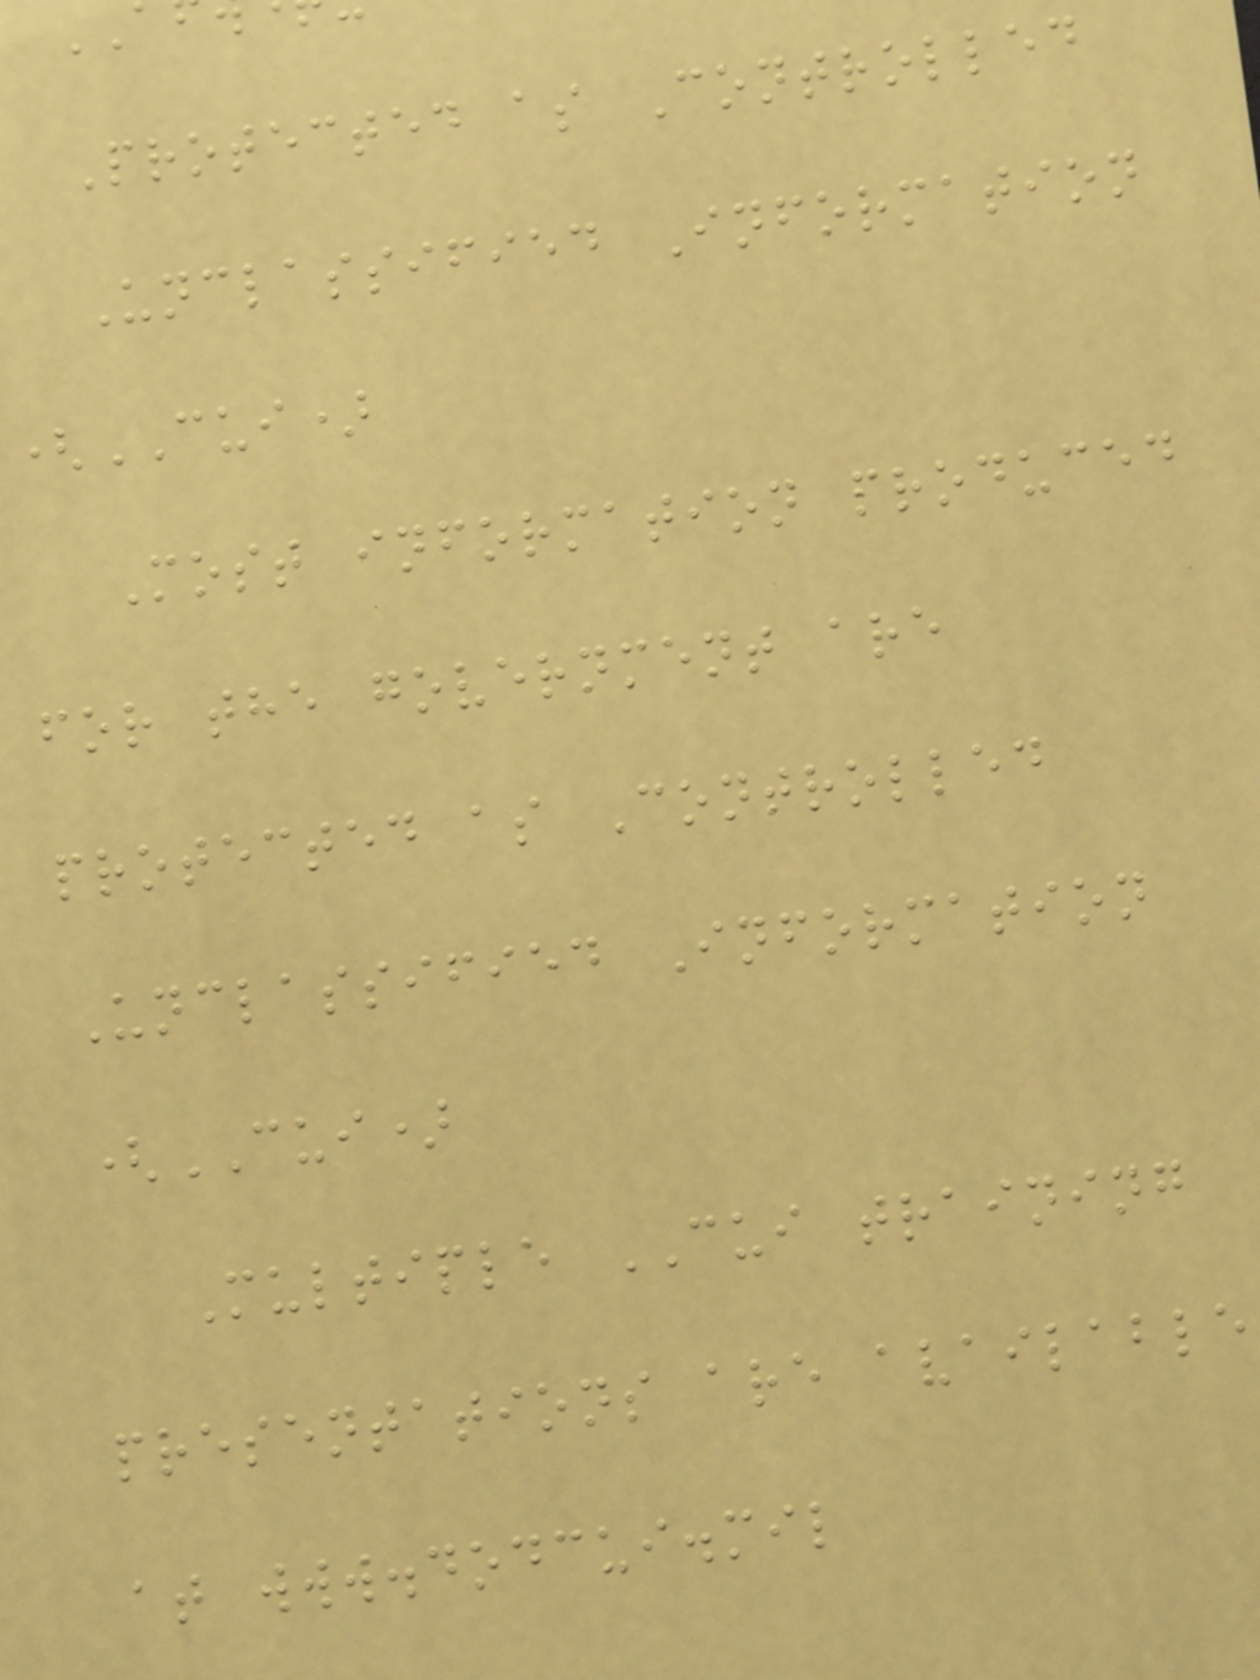Protected as Controlled
Unclassified Information
(CUI)
Most information produced
for the government are
protected as Controlled
Unclassified Information
(CUI)
Multiple CUI training
presentations are available
at www.dodcui.mil
